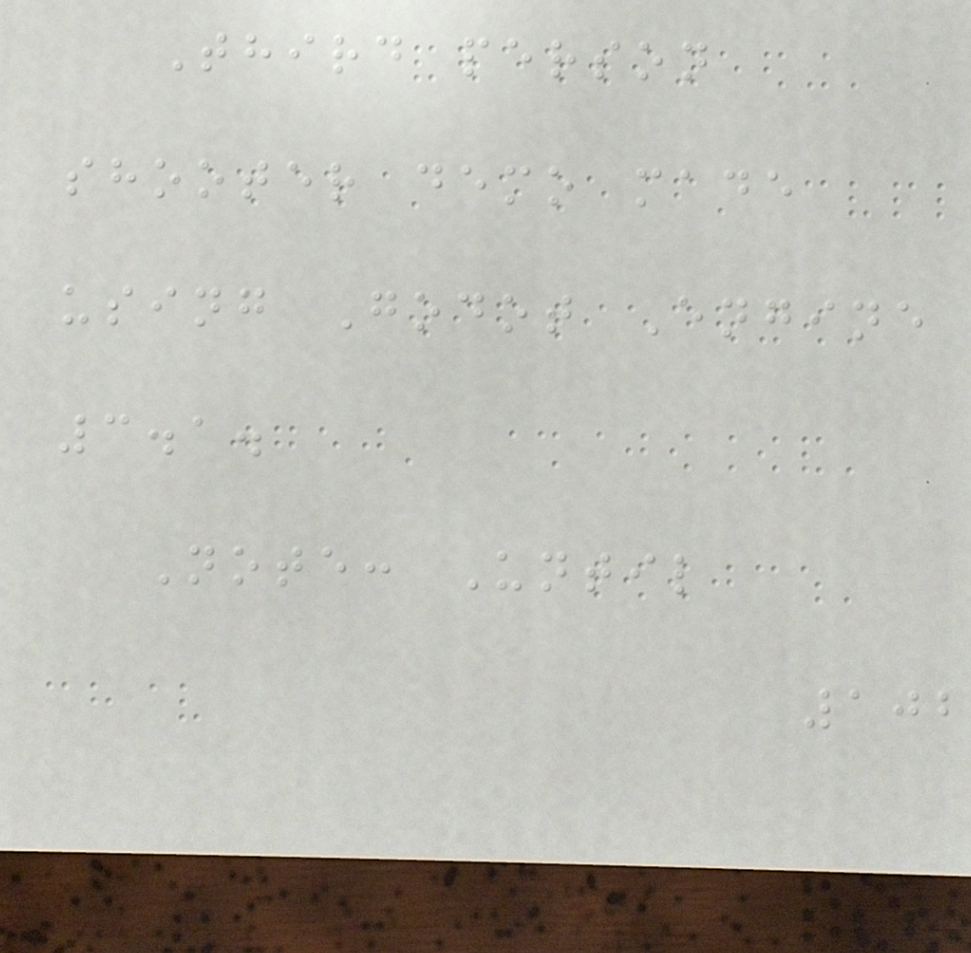Third person
shooter demo made
using Godot Engine
3.1.
Note: Until
102
